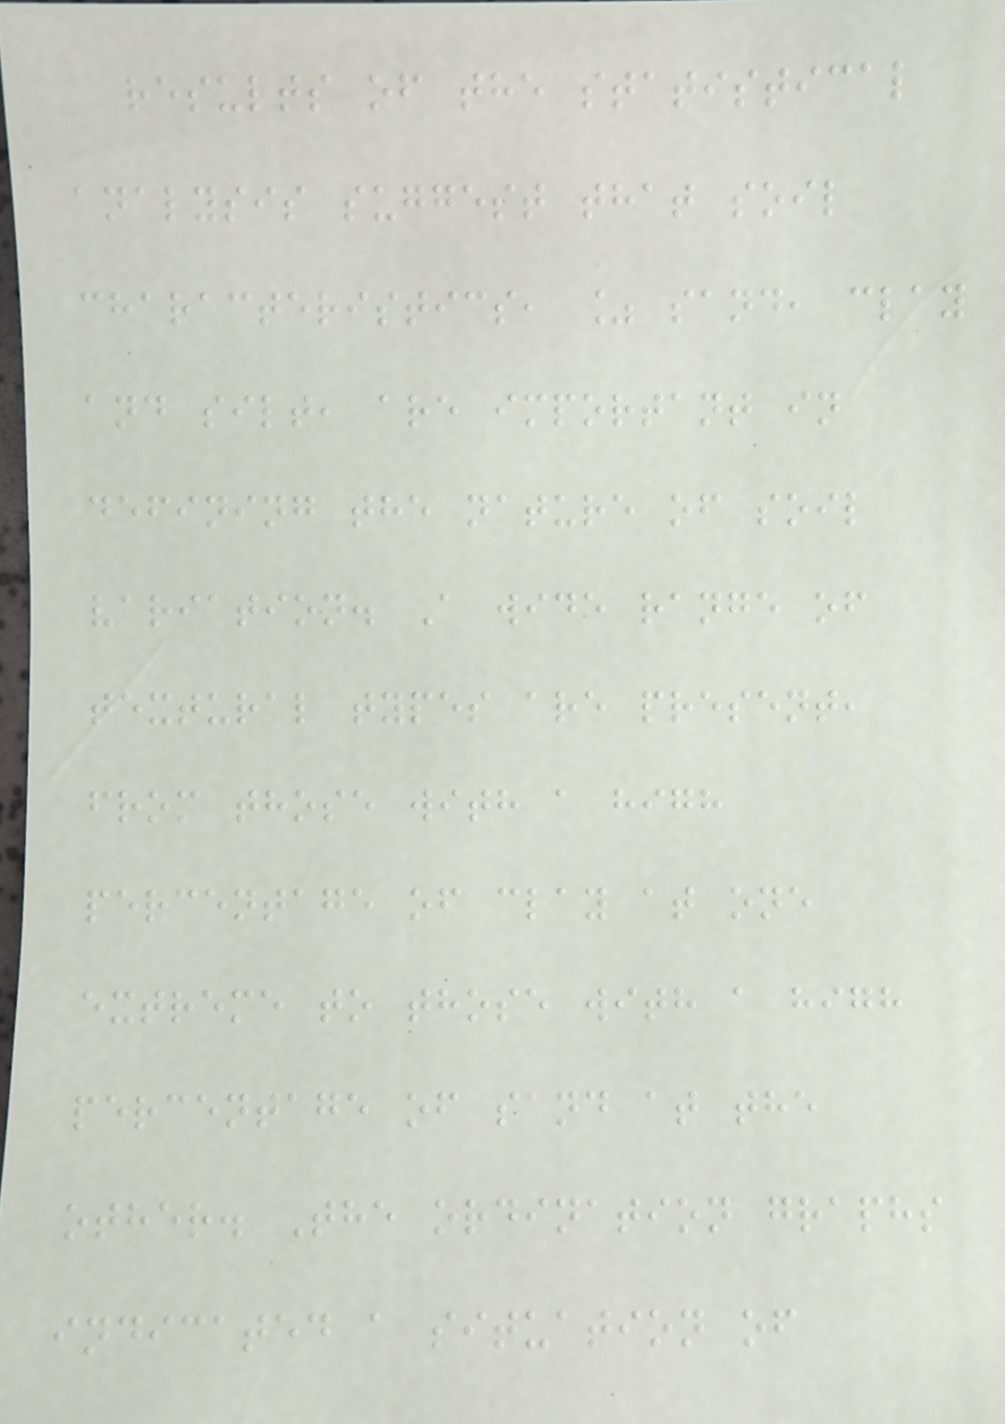results of the statistical
analysis suggest that soil
characteristics, % sand, clay
and silt, are important in
defining the nature of soil
variation. A wide range of
textural types are present,
from those with a high
percentage of clay at one
extreme to those with a high
percentage of sand at the
other. The ordination graphs
indicated a situation of
